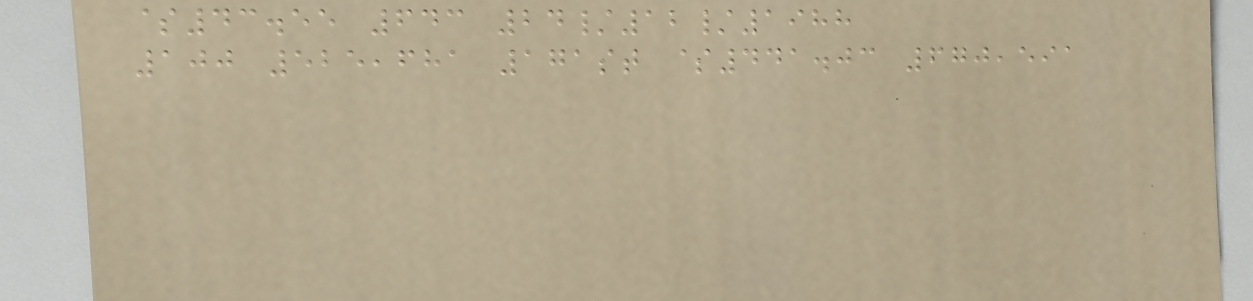$43.55 643 24/12/1988
100 525,681 171st $441.03 670,591
